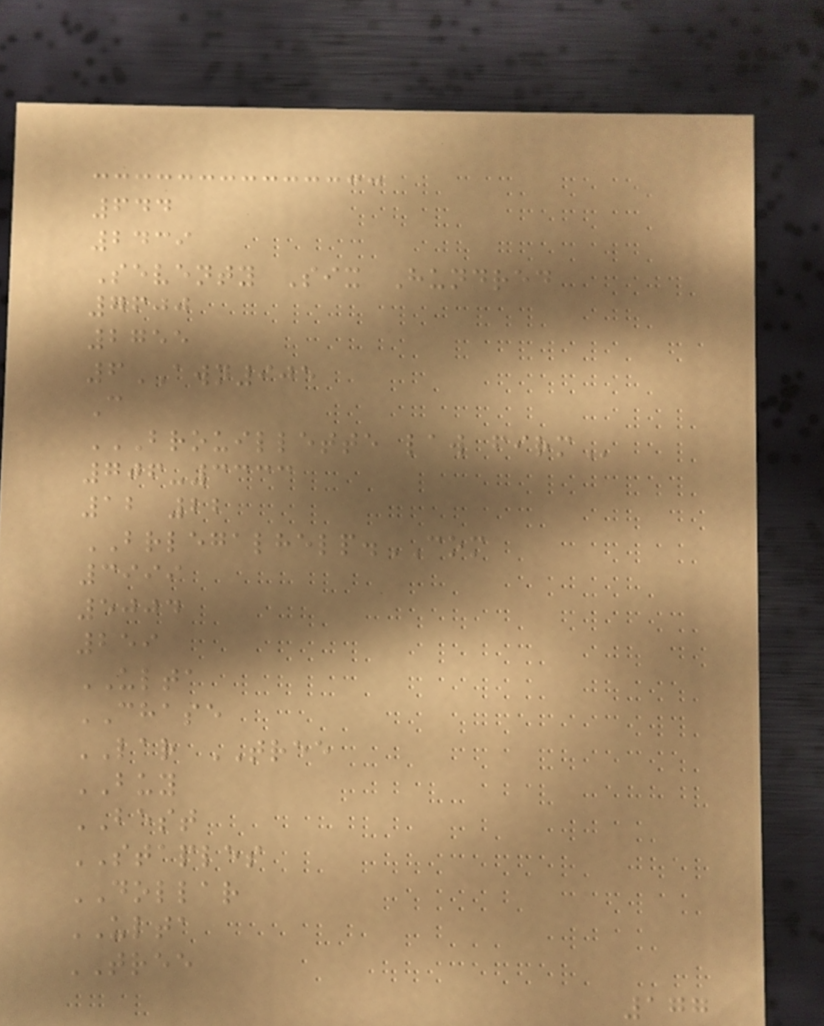644
2439
Seventy Six Hundred
7600
2755
6AWN905
C
BROUILLETTE LAW FIRM
706-3333
12 22
BRLEGALHELP.COM
3999
5004
259
ULTA
CHASE
LAR TREE
BUY
BEST
STAPLES
DOLLAR
ULTA
TREE
177
